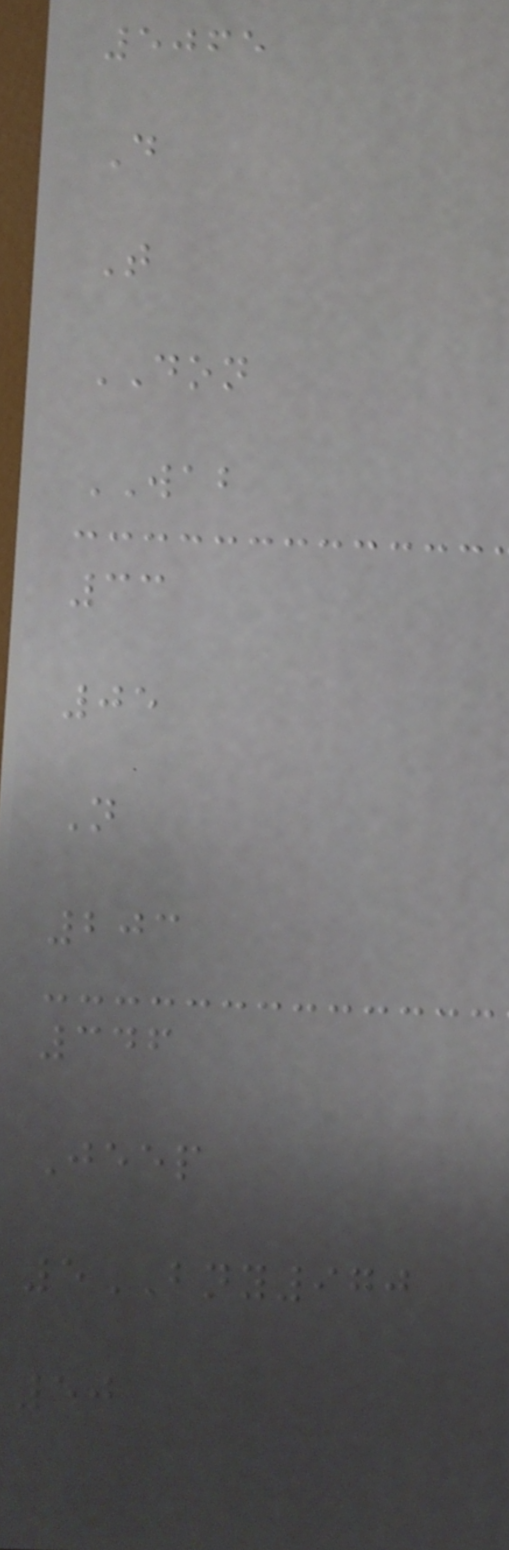5065
D
T
DON
WAB
33
05
N
203
346
Jeep
5BNY970
50
